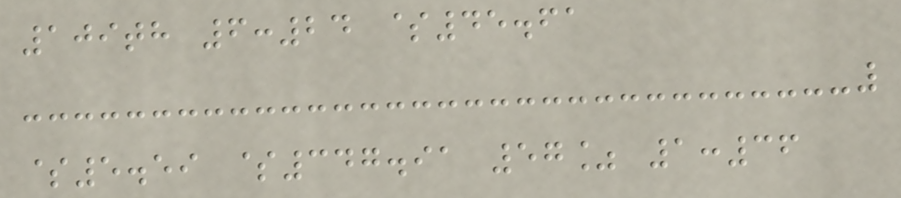109th 6:24 $45.61
$5.59 $347.91 57% 1:36
